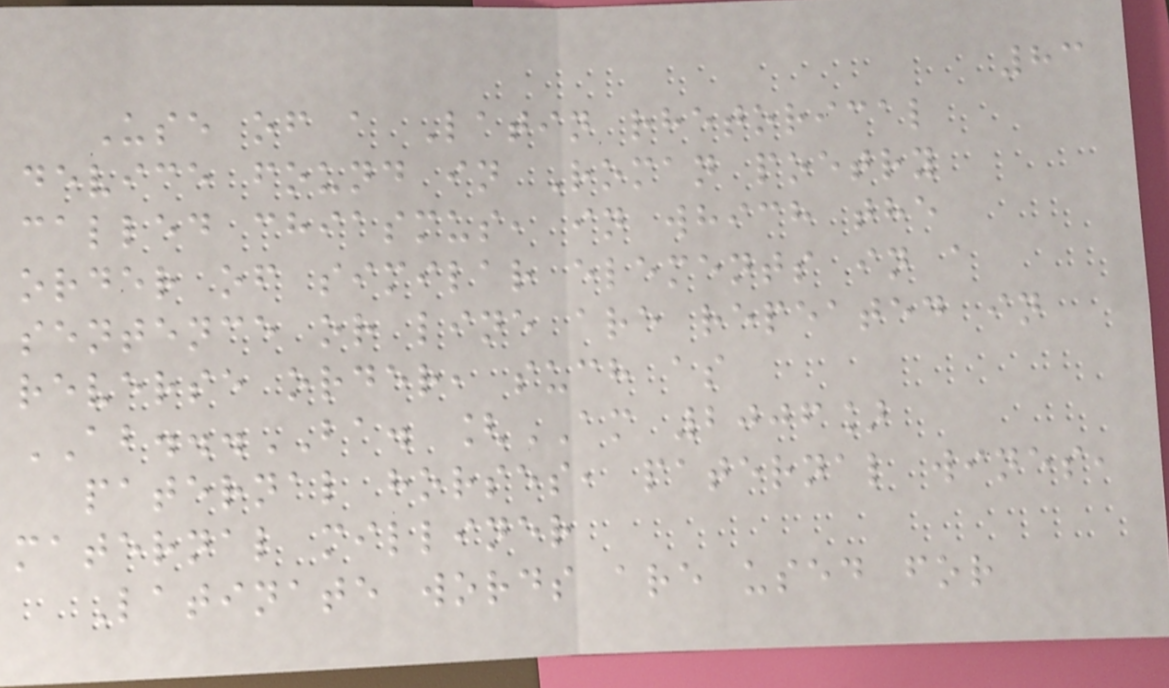83
Use of a Latin rhetorical
device found in Roman poetry
called chiasmus, in which the
order of similar elements in a
sentence or line are repeated in
reverse order, such as
AB...BA. [AM 2006]
paternal horses, paternal wines,
maternal milliner
Latinate words are used for
